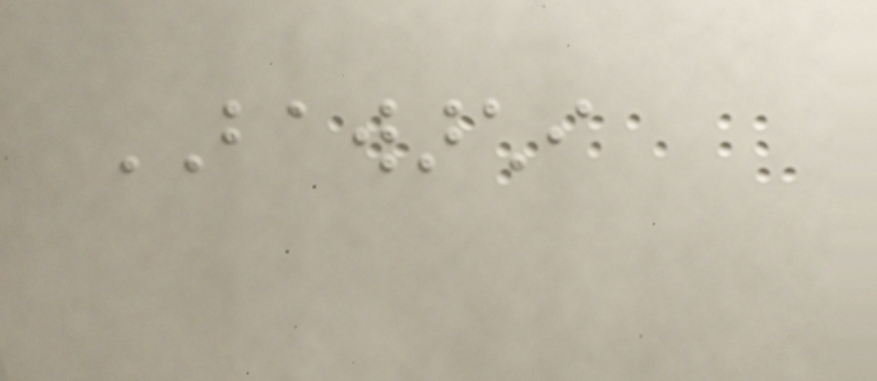BAWARCHI
